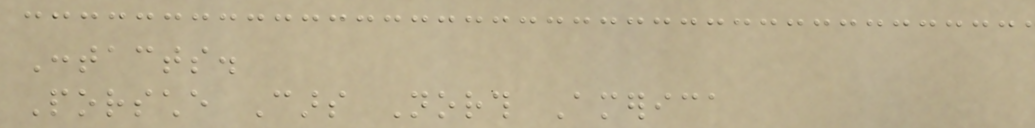Contacts.
Porsche Cars North America
